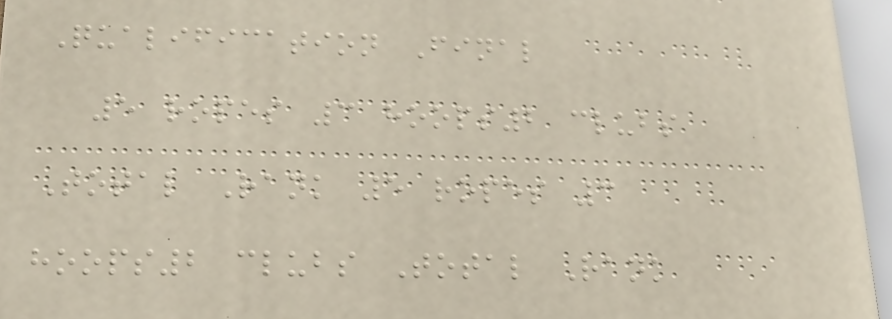Qualification Final
5 ropes 3 hoops2 clubs
Total Rank 5 ropes 3
hoops2 clubs Total Rank
